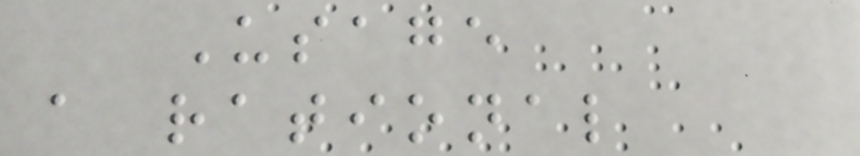Usage
a rational
